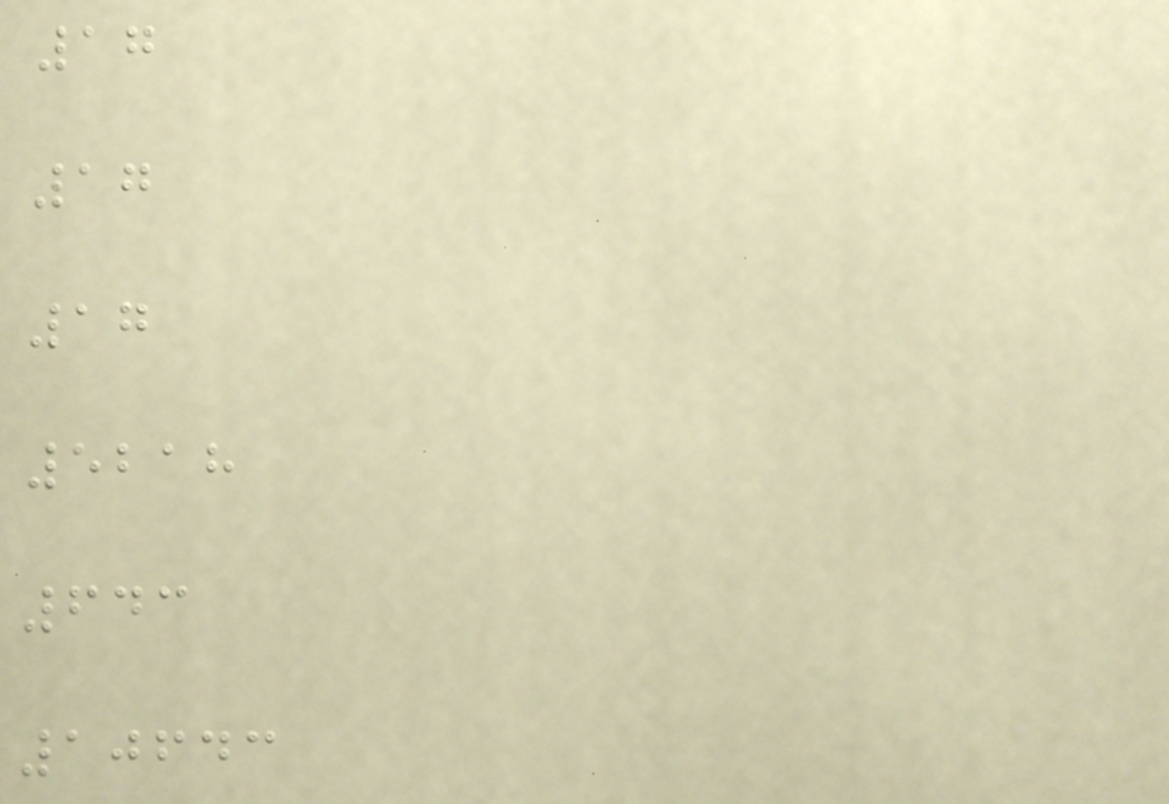17
17
17
5218
643
10643
